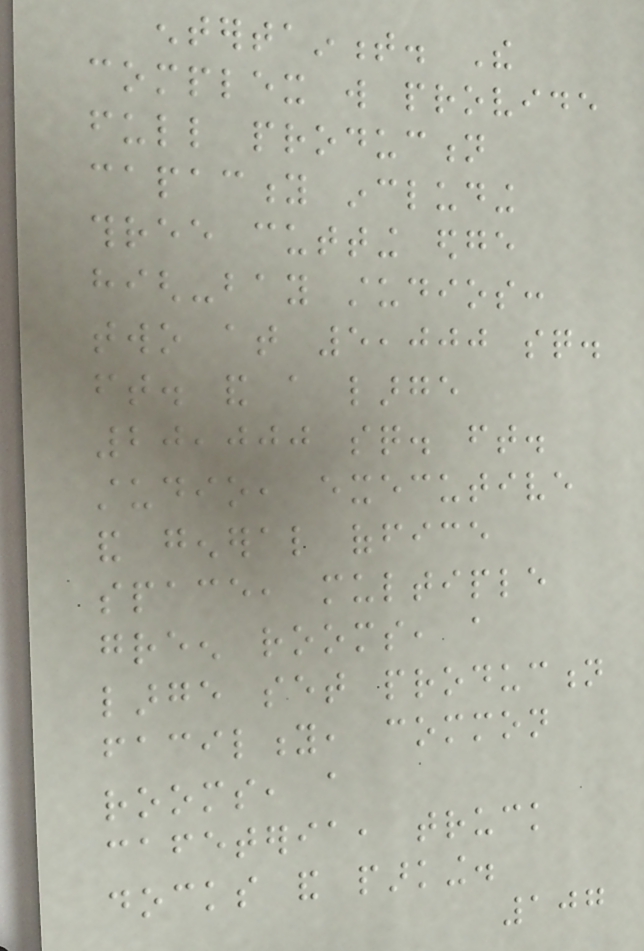entertainment. The
complex will provide
full production
capacity including
three cutting edge
high-bay studios:
two at 5,000 sq.
ft. and a large
20,000 sq. ft.
studio, executive
and general office
space, multiple
green rooms, a
large set production
facility, common
rooms, a
cafeteria, truck
docks and parking.
107
